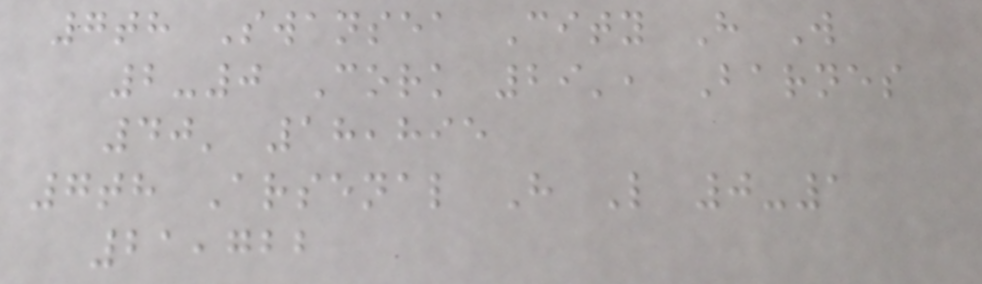7th Swansea City H W
2-0 Cork 29', Barnes
40' 18,895
7th Arsenal H L 0-1
21,722
